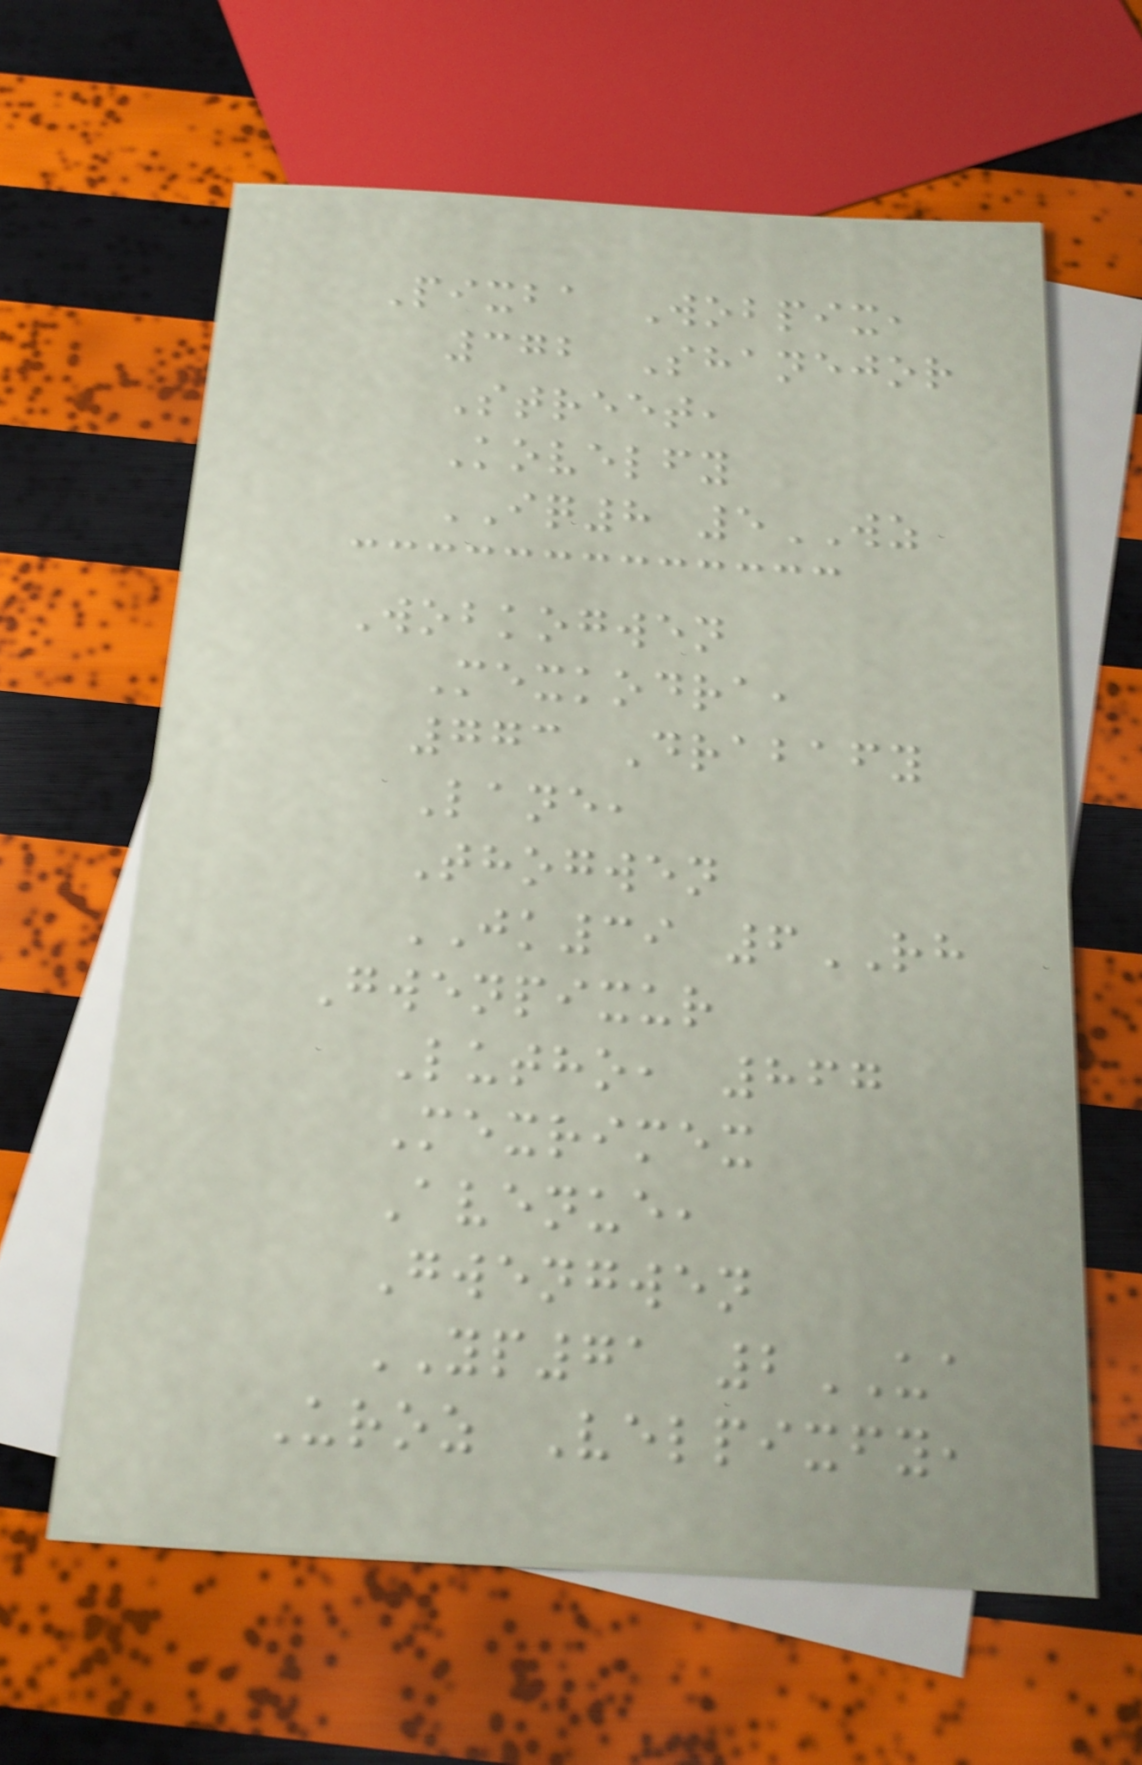Pixba Wobpix,
372 Shanejor
Street,
Kovelfy
IQ8 5WZ
Wobkogwen
Mexkodra,
773 Drabafy
Lane,
Thogwen
JK39 6RH
Gwenpixur
Lutho, 867
Mexrimex
Avenue,
Gwengwen
YP71 2UA
Uroz Velpixfy,
